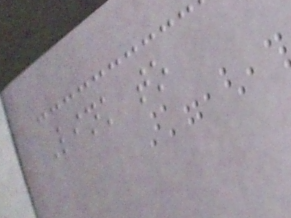Link to
